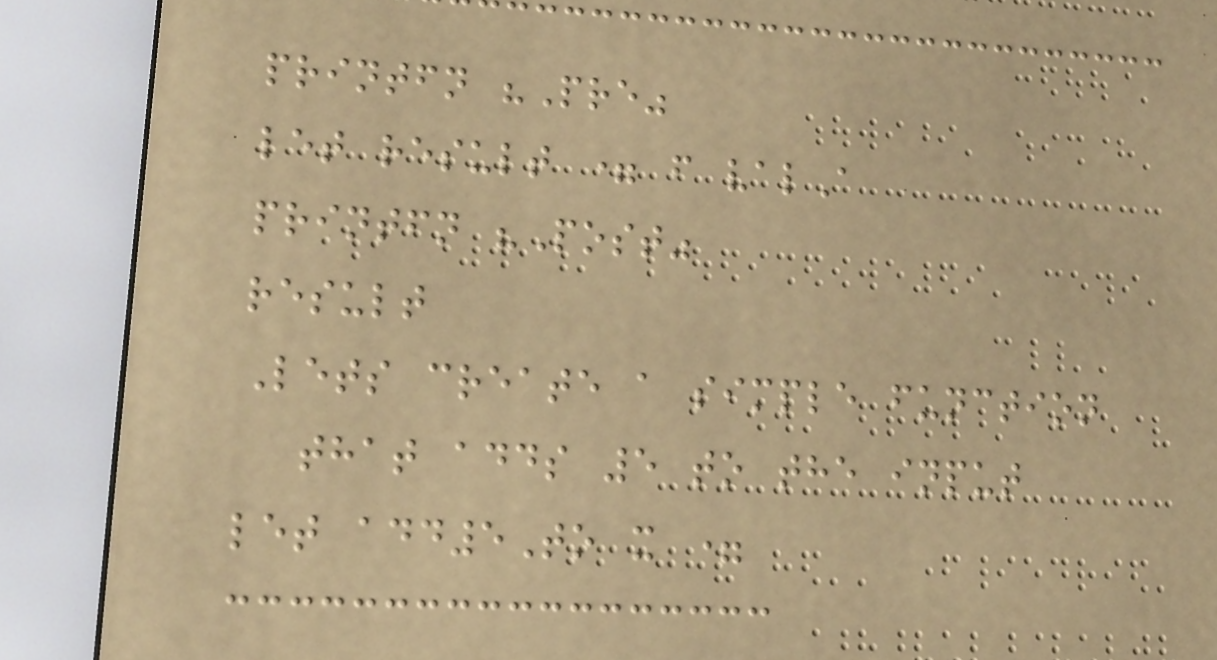printfn "Pre"
let result = f valA
printfn "Post"
result
Lets create a simple function
that adds 5 to the input
let add5To x =
